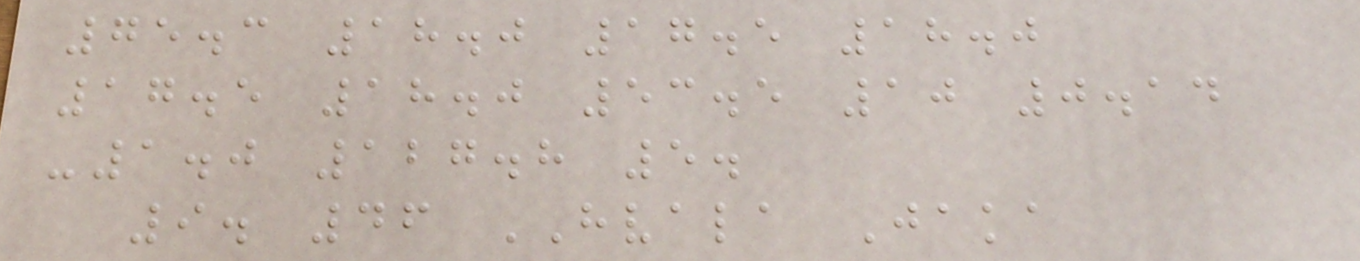75.3 18.0 17.5 18.0
17.5 18.0 53.5 10 0.14
-1.0 127.8 5.
9. 46 HVALA Jaka
